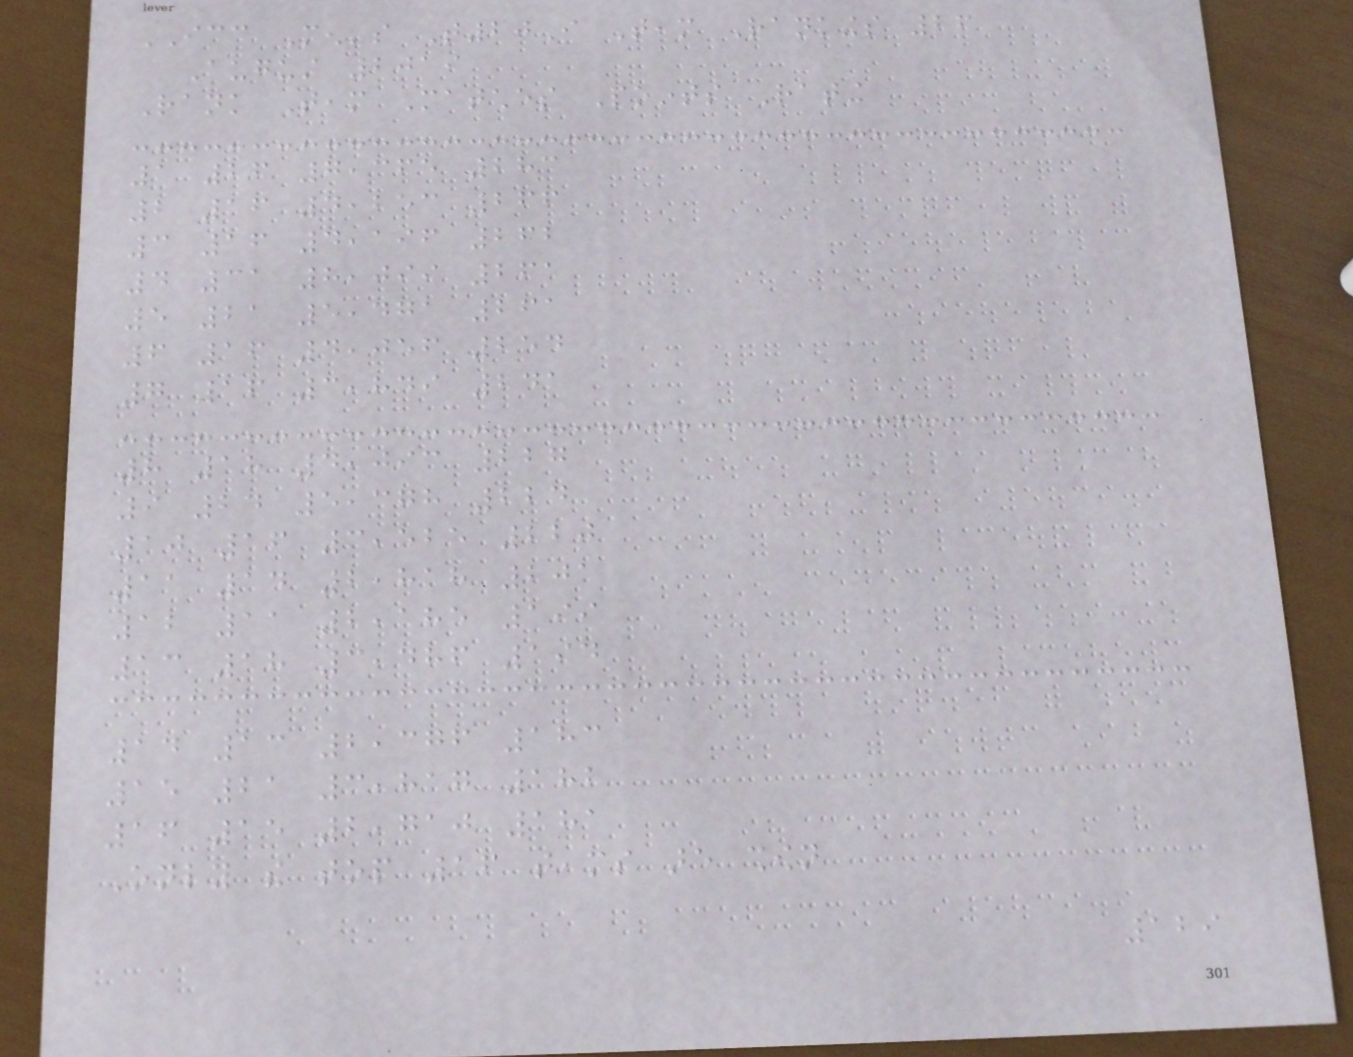ICC Men's T20I Team Rankings 26
August 2019
Rank Team Matches Points Rating
1 26 7,365 283
2 16 4,253 266
3 16 4,196 262
4 31 8,099 261
5 21 5,471 261
6 16 4,056 254
7 16 3,849 241
8 18 4,093 227
9 24 5,378 224
10 16 3,525 220
11 14 2,818 201
12 11 2,185 199
13 18 3,486 194
14 13 2,376 183
15 21 3,817 182
16 15 2,710 181
Only the top 16 teams are shown
129
